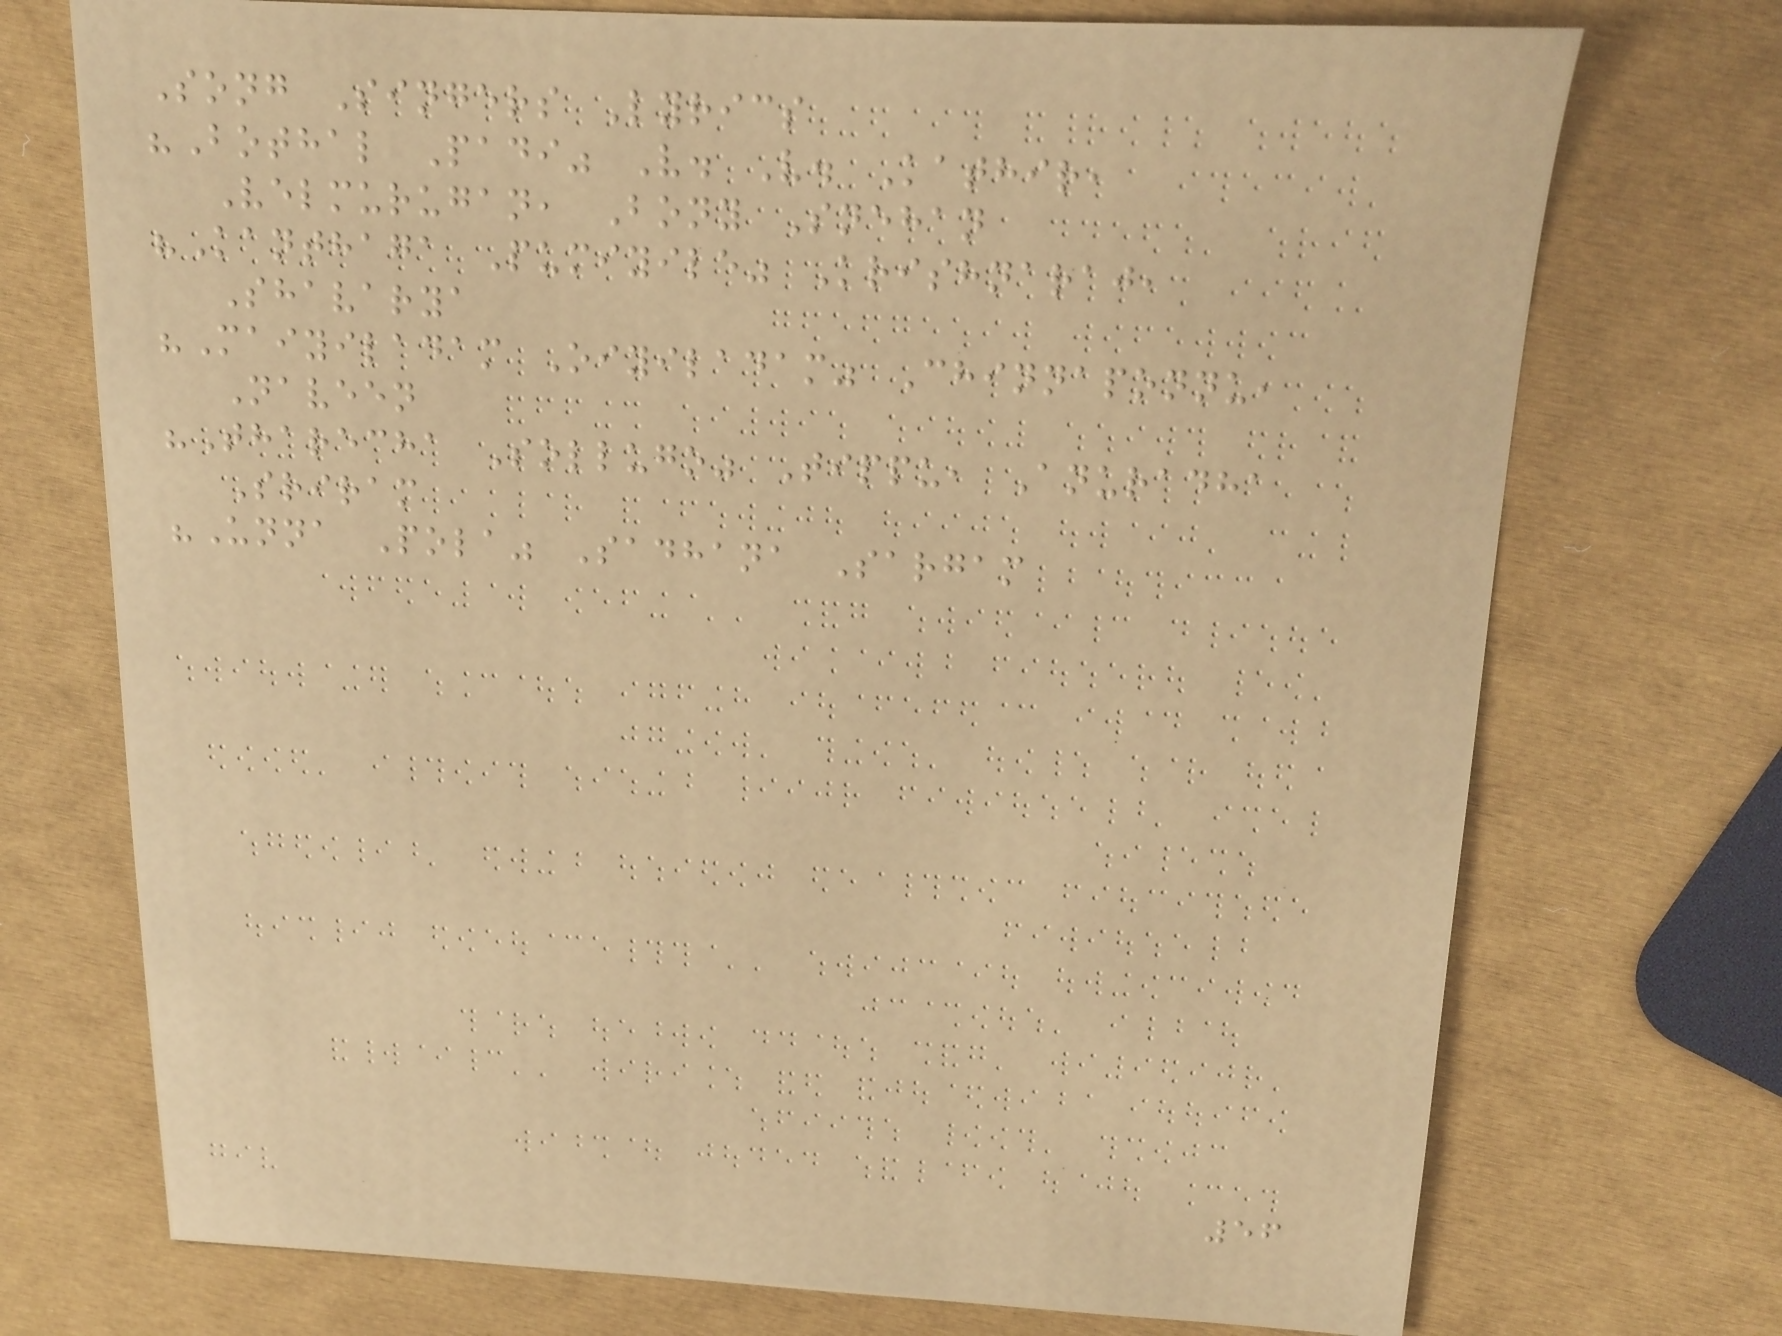Song Singers Lyrics
"Bothal Padi" V. V. Kathir,
Velmurugan, Bony Snehan
"Kanthaga Pumiyile" Krishnaraj,
Shavarya
"Maiyiladam Oiyiladam" Chinnaponnu,
Naveen
"Tharecha Sollugo" Tippu, Anuradha
Sriram
"Unna Pola" Sadhana Sargam
56
